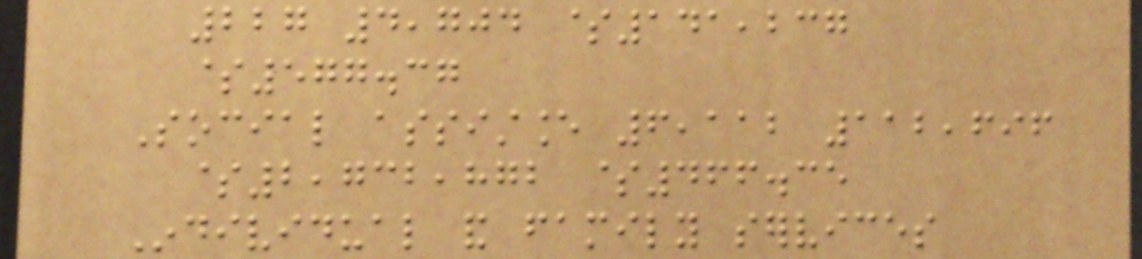227 4,704 $141,237
$577.37
Social assistance 6,112 112,696
$2,732,872 $466.35
Individual and family services
